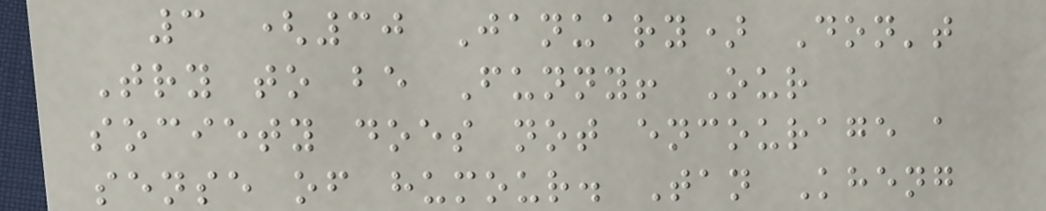3 (30 January) Don't
Try to be Funny! Our
society does not encourage a
sense of humour. Tan Kheng
